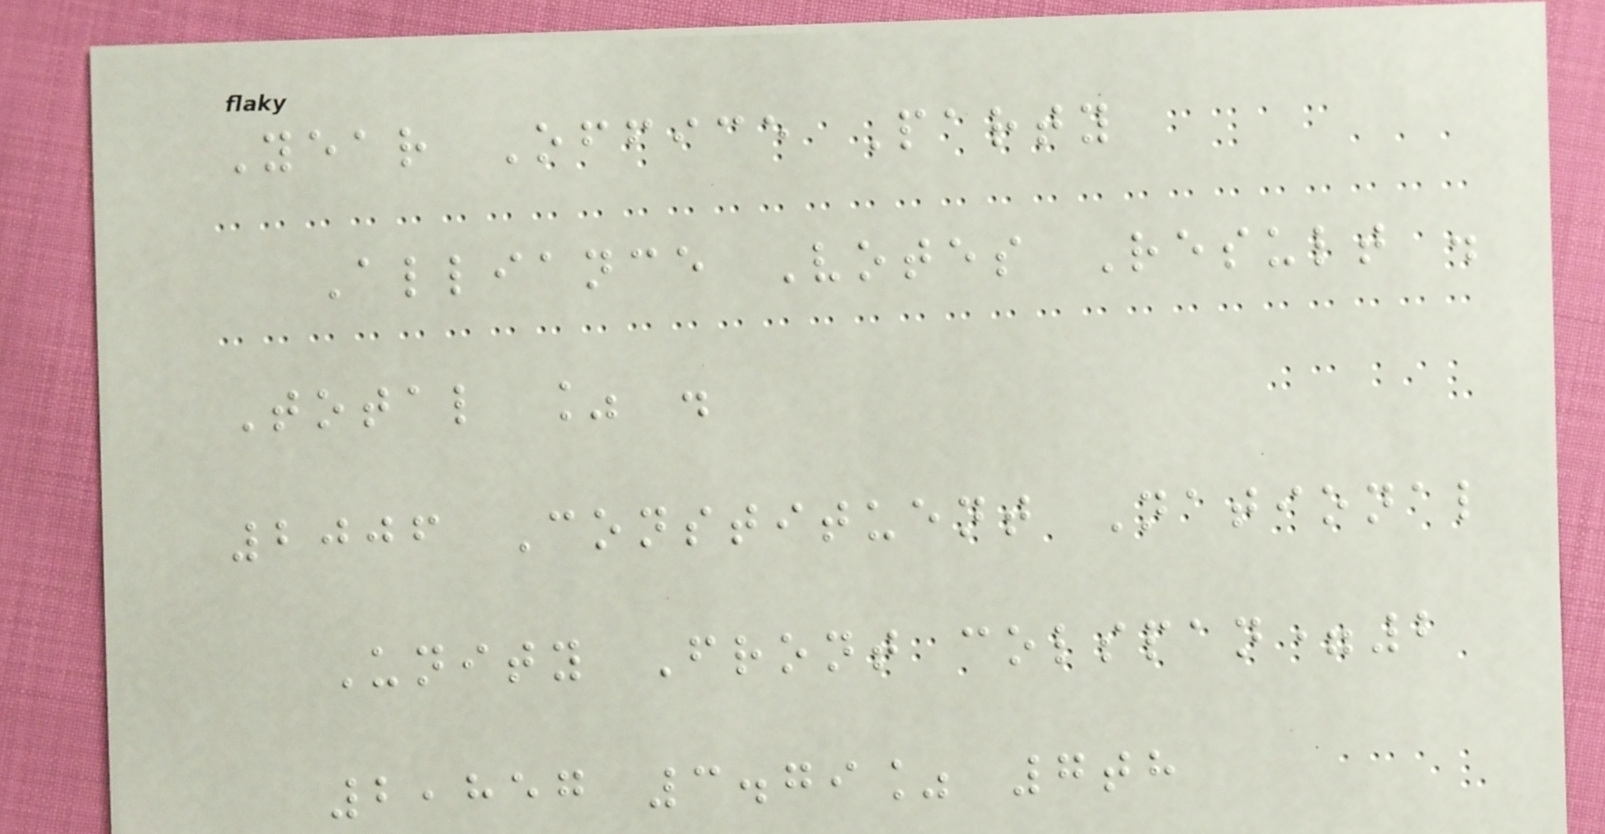Year Office Party
Alliance Votes Result .
Total % .
2006 Constituent National
Unity Front colspan=2
2,857 3.79% 7th
